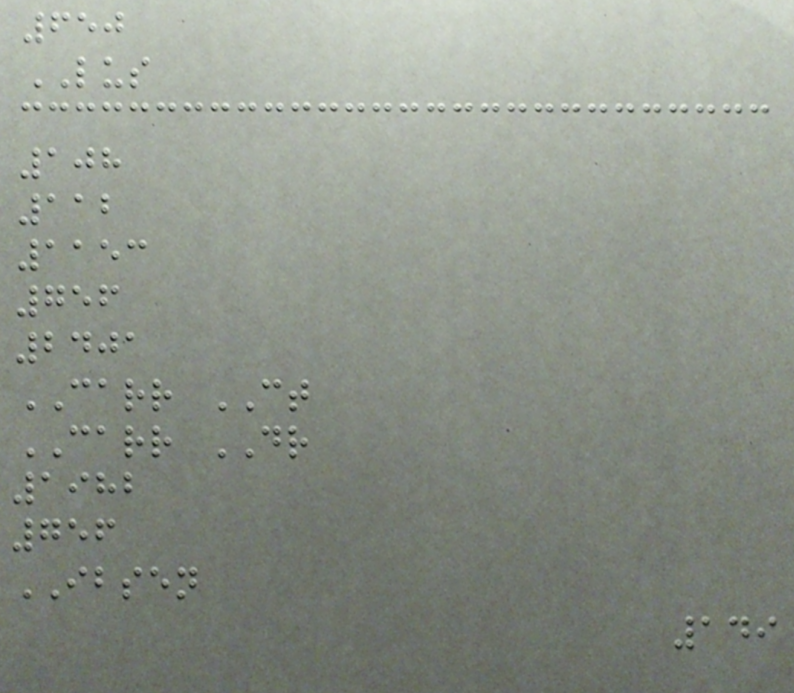650
LUS
108
112
1153
756
2401
CARR CT
CARR DR
1982
756
IBSEN
149
